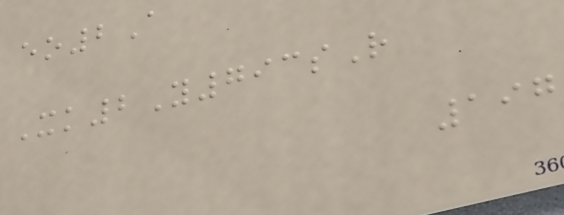eo2A
Xk2Y793sR
197
